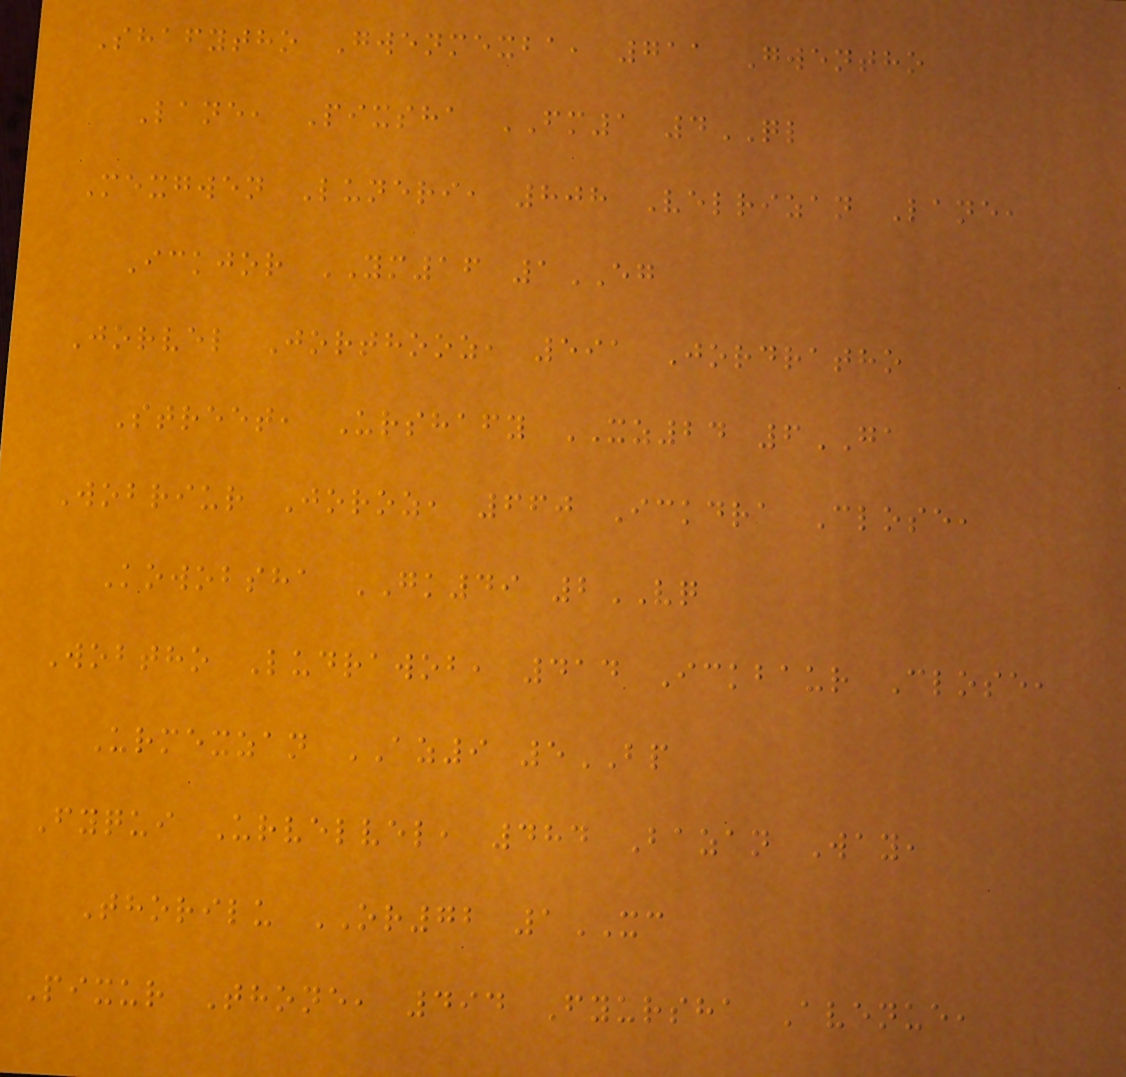Shafytho Gwenmexba, 711 Gwentho
Lane, Pixsha FM1 4QL
Mexgwen Luneri, 808 Velrizan Lane,
Ickjor YM16 1EG
Jorvel Jorthooz, 591 Jordratho
Street, Urshafy XZ24 6GA
Wobriur Joroz, 660 Ickdra Close,
Kowobsha GK49 2VQ
Wobtho Ludrawob, 414 Ickbaur Close,
Urmexzan AZ9 5BP
Fyqui Urvelvel, 484 Bazan Way,
Thorilu OR72 1XC
Pixur Thone, 494 Fyursha Avenue,
